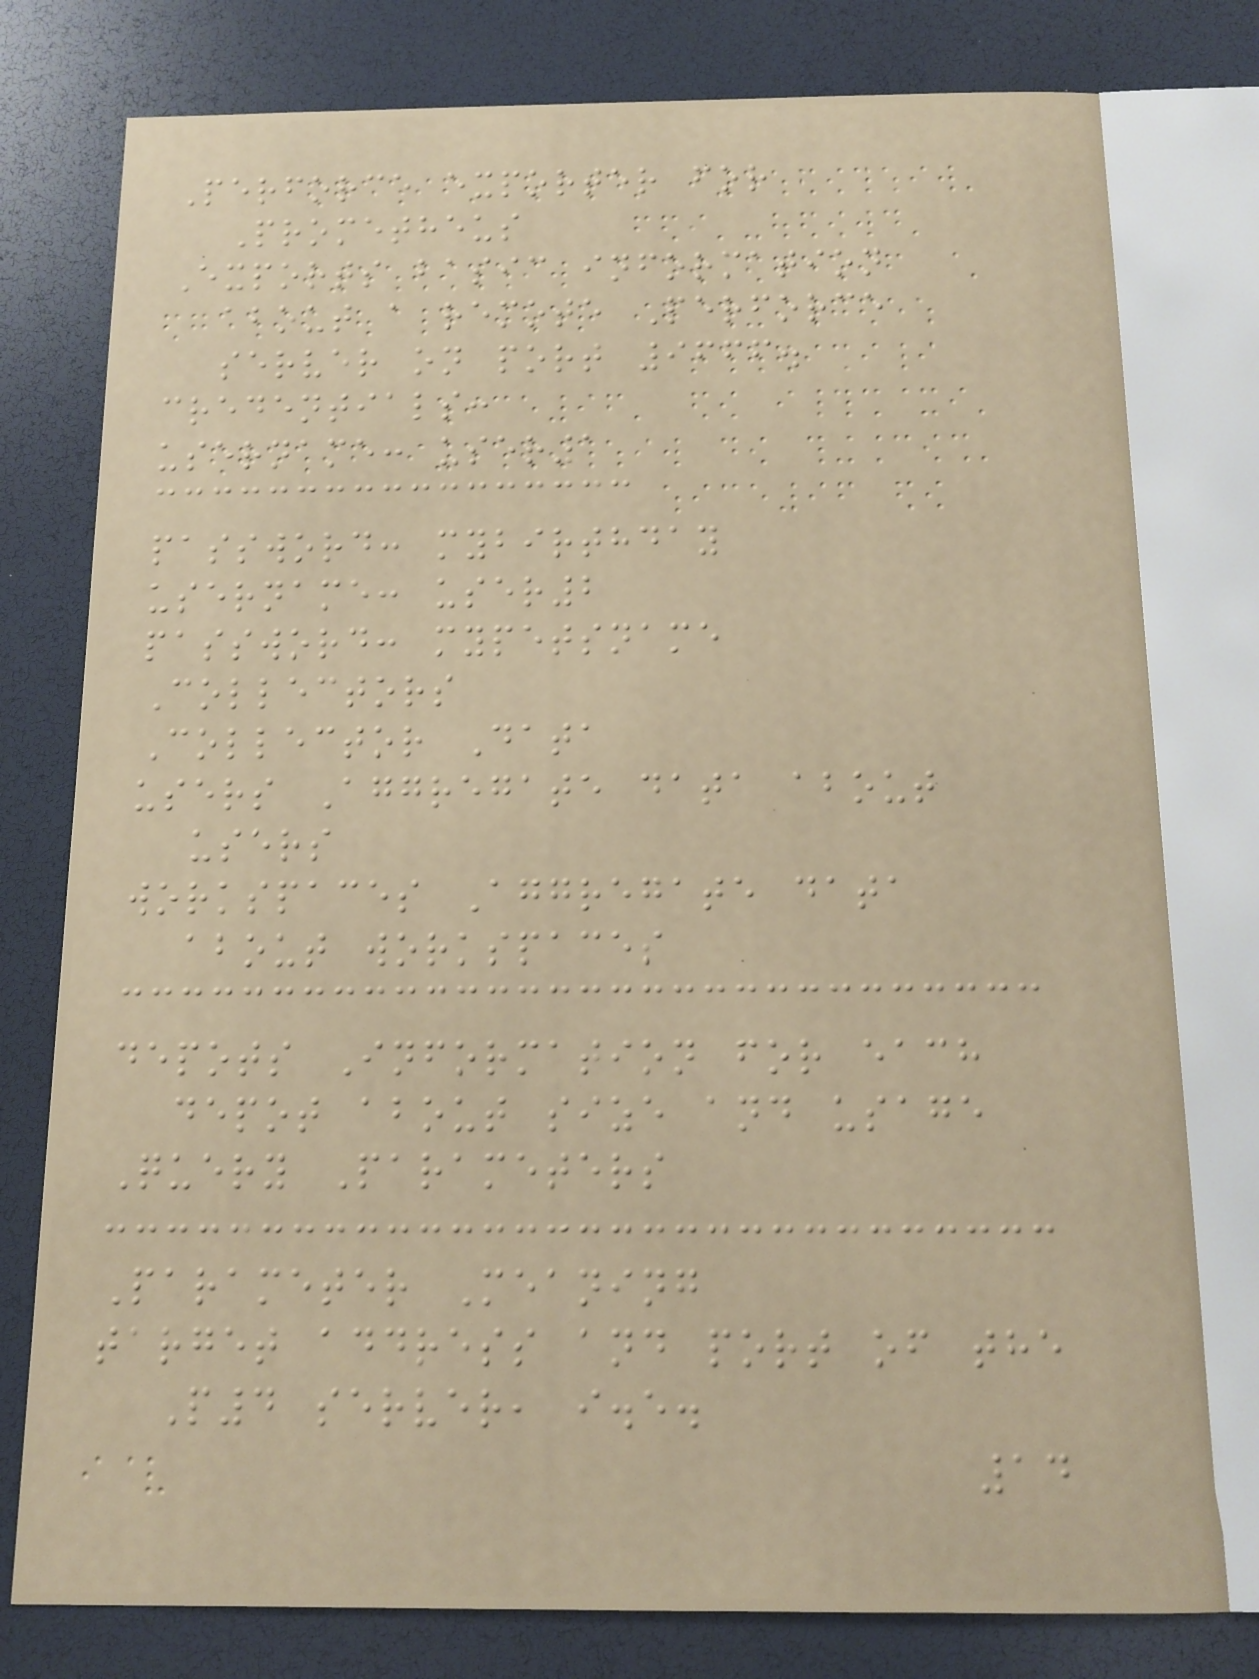Perforce exporter for
Prometheus
Exports basic information
about a remote Perforce
server on port 9666.
credentials:
username: user1
password: mybirthday
username: user2
password: mypetsname
Collectors
Collector Data
users Aggregate data about
users
workspaces Aggregate data
about workspaces
depots Information for each
depot about size and usage
Query Parameters
Parameter Meaning
target address and port of the
P4 server, i.e.
14
